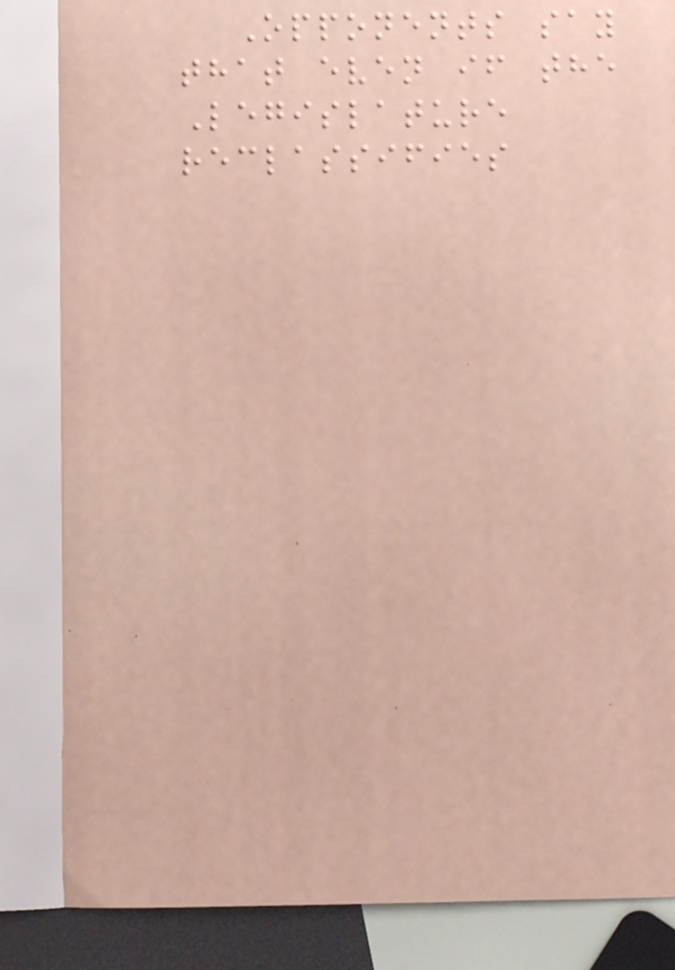Opponents say
that even if the
Legislature
reclassifies
